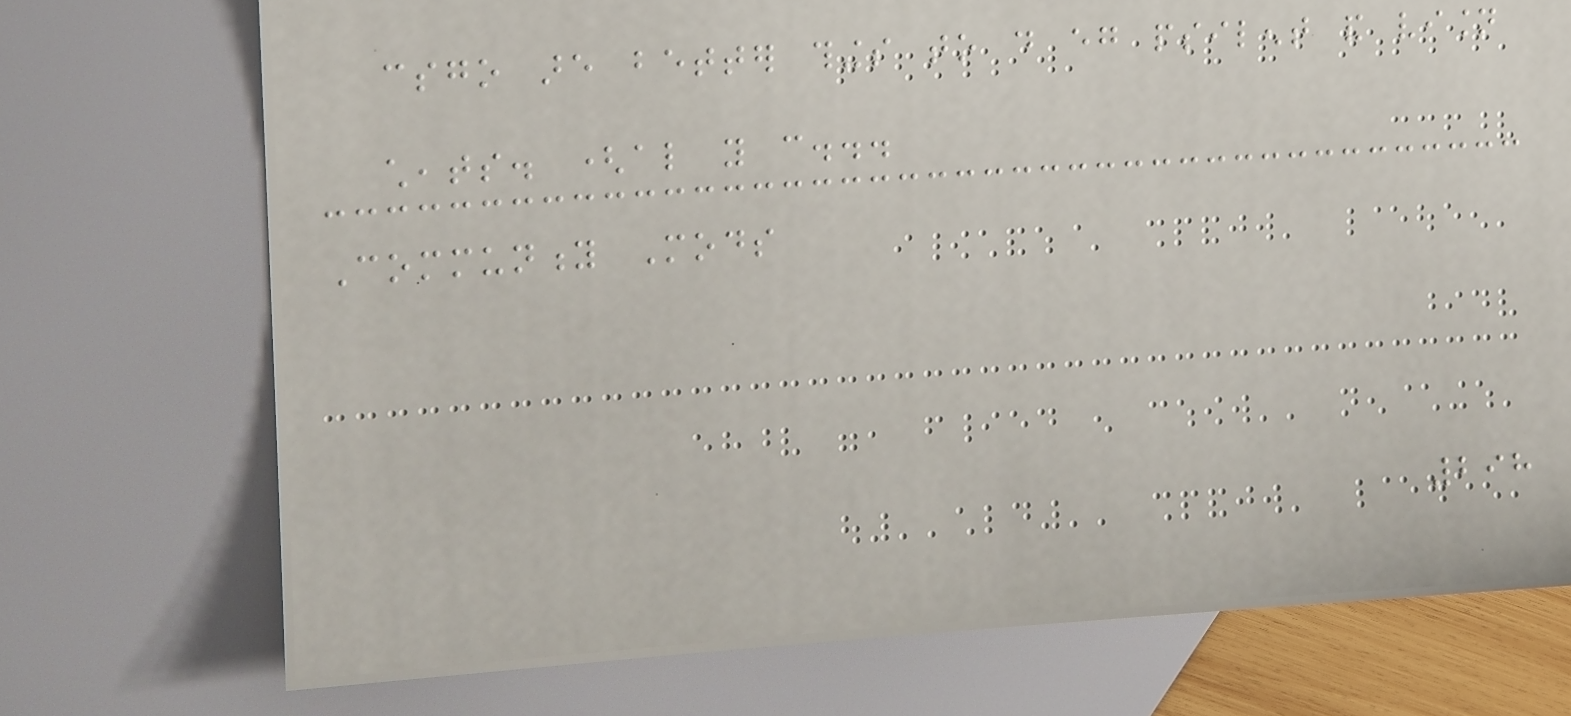csgo are better things to do eg psilent and vision
cheats. (also you can...
Community Mods
298
